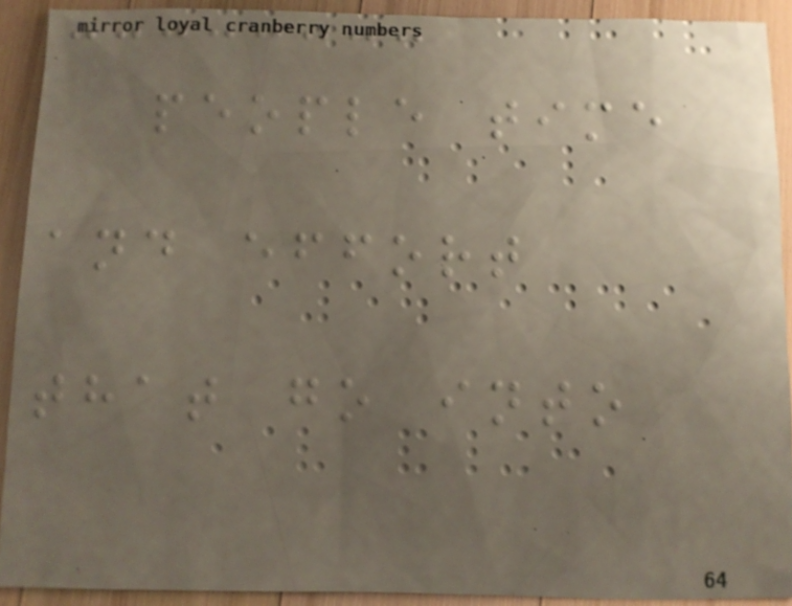people time
and effort
that go into
